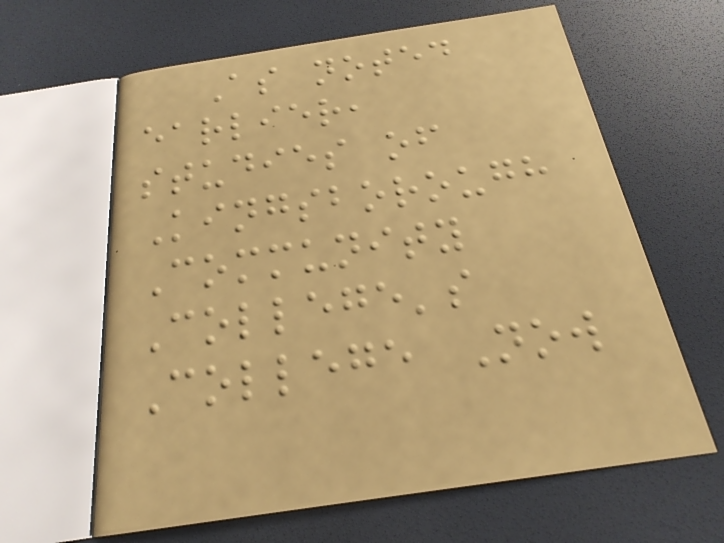As noted
earlier,
studies of
Kingsborough
Community
College's
College Now
